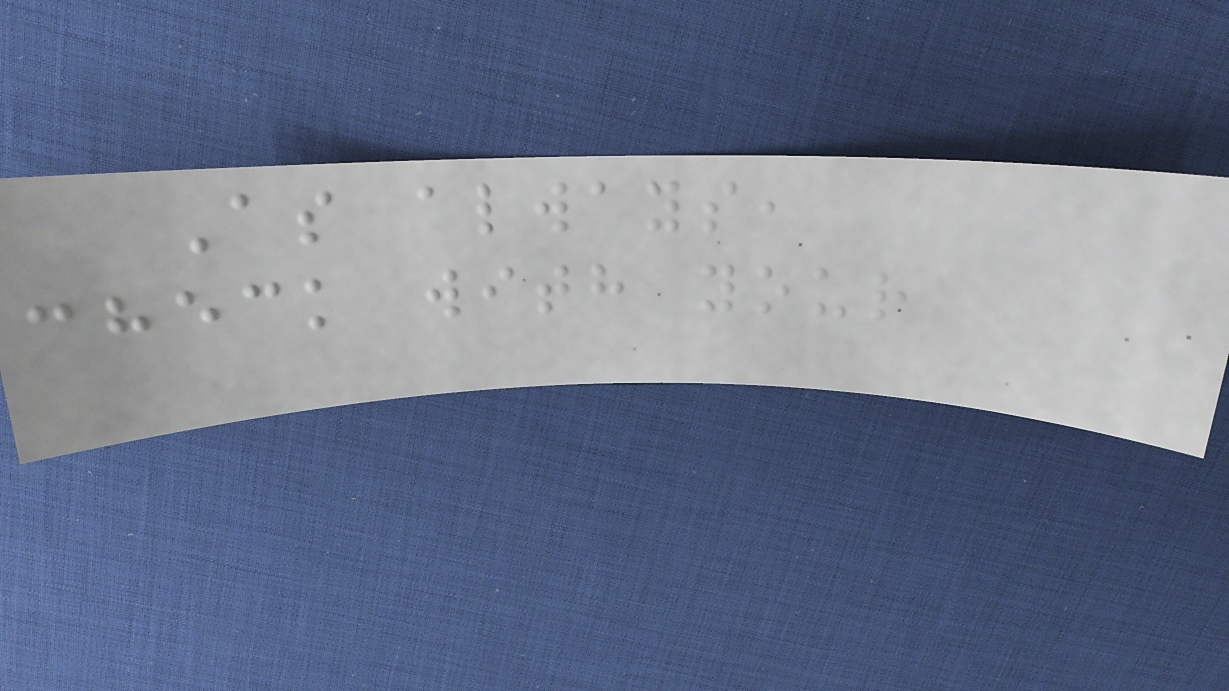As always,
check with your
